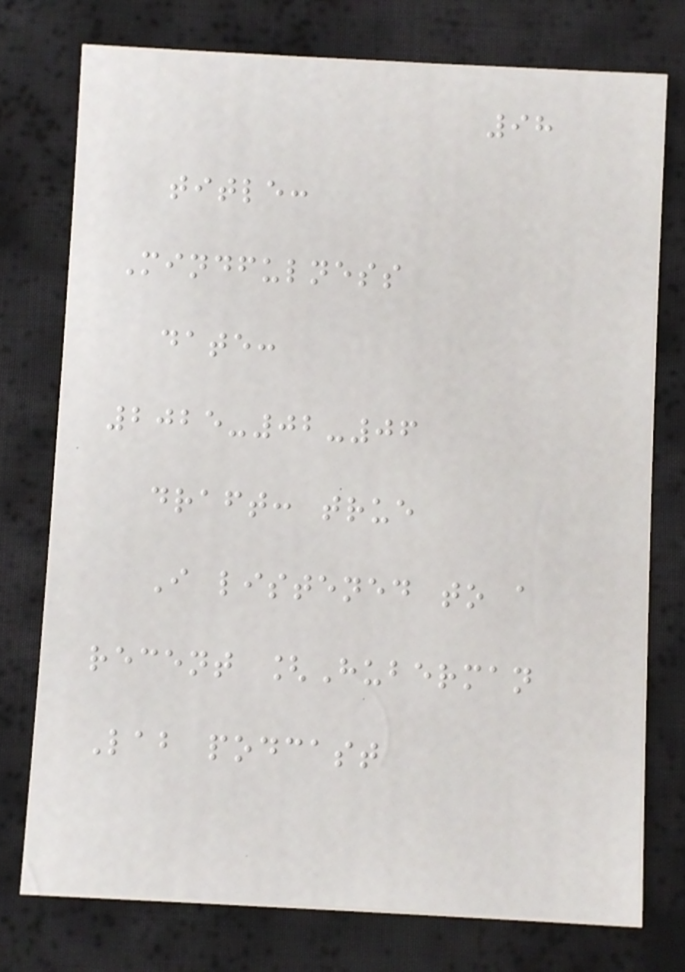98
title:
Mindfulness
date:
2025-02-06
draft: true
I listened to a
recent [Huberman
Lab podcast
